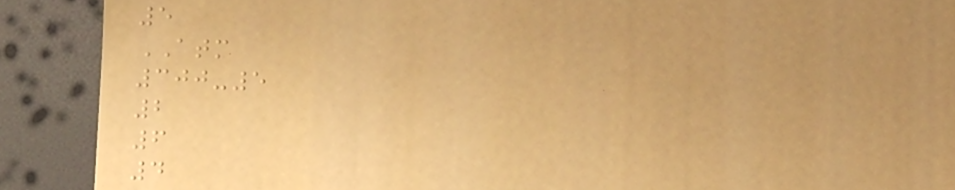5
ATM
300-5
2
6
4
